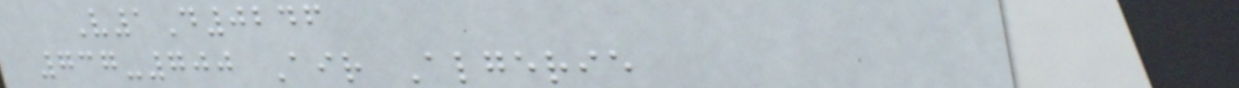V1D0246
737-700 Air Algerie
